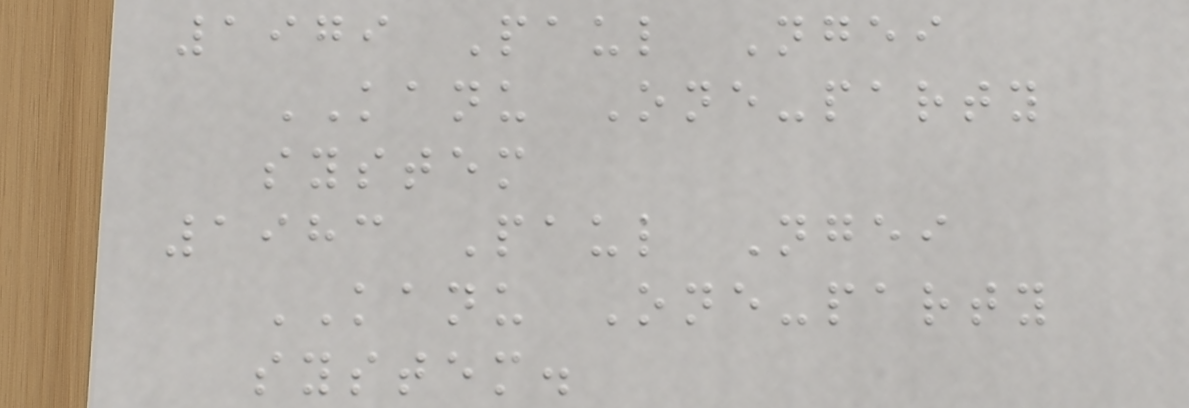1979 Paul Ngei
KANU One-party
system
1983 Paul Ngei
KANU One-party
system.
